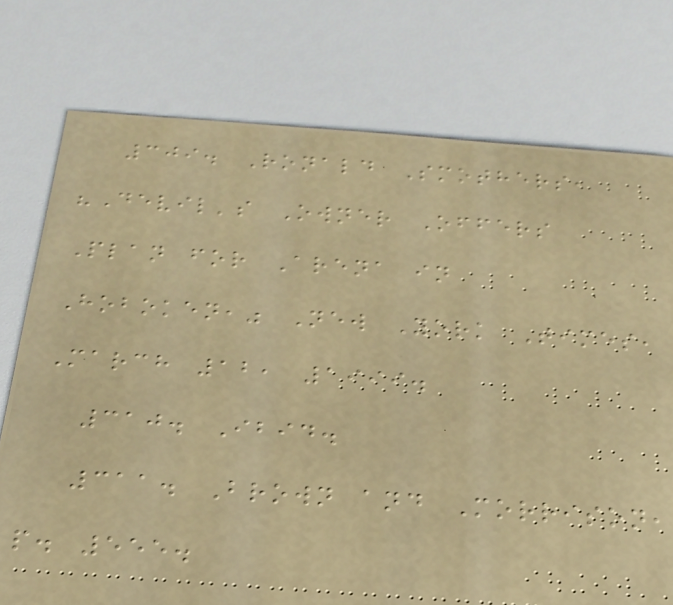309. Ronald Smothers,
"Devil's Owner Offers
Plan for Arena in
Hoboken," New York Times,
March 12, 1999.
310. Ibid.
311. Brown and Morrison,
p. 555.
